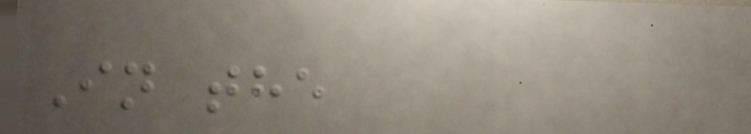In the
